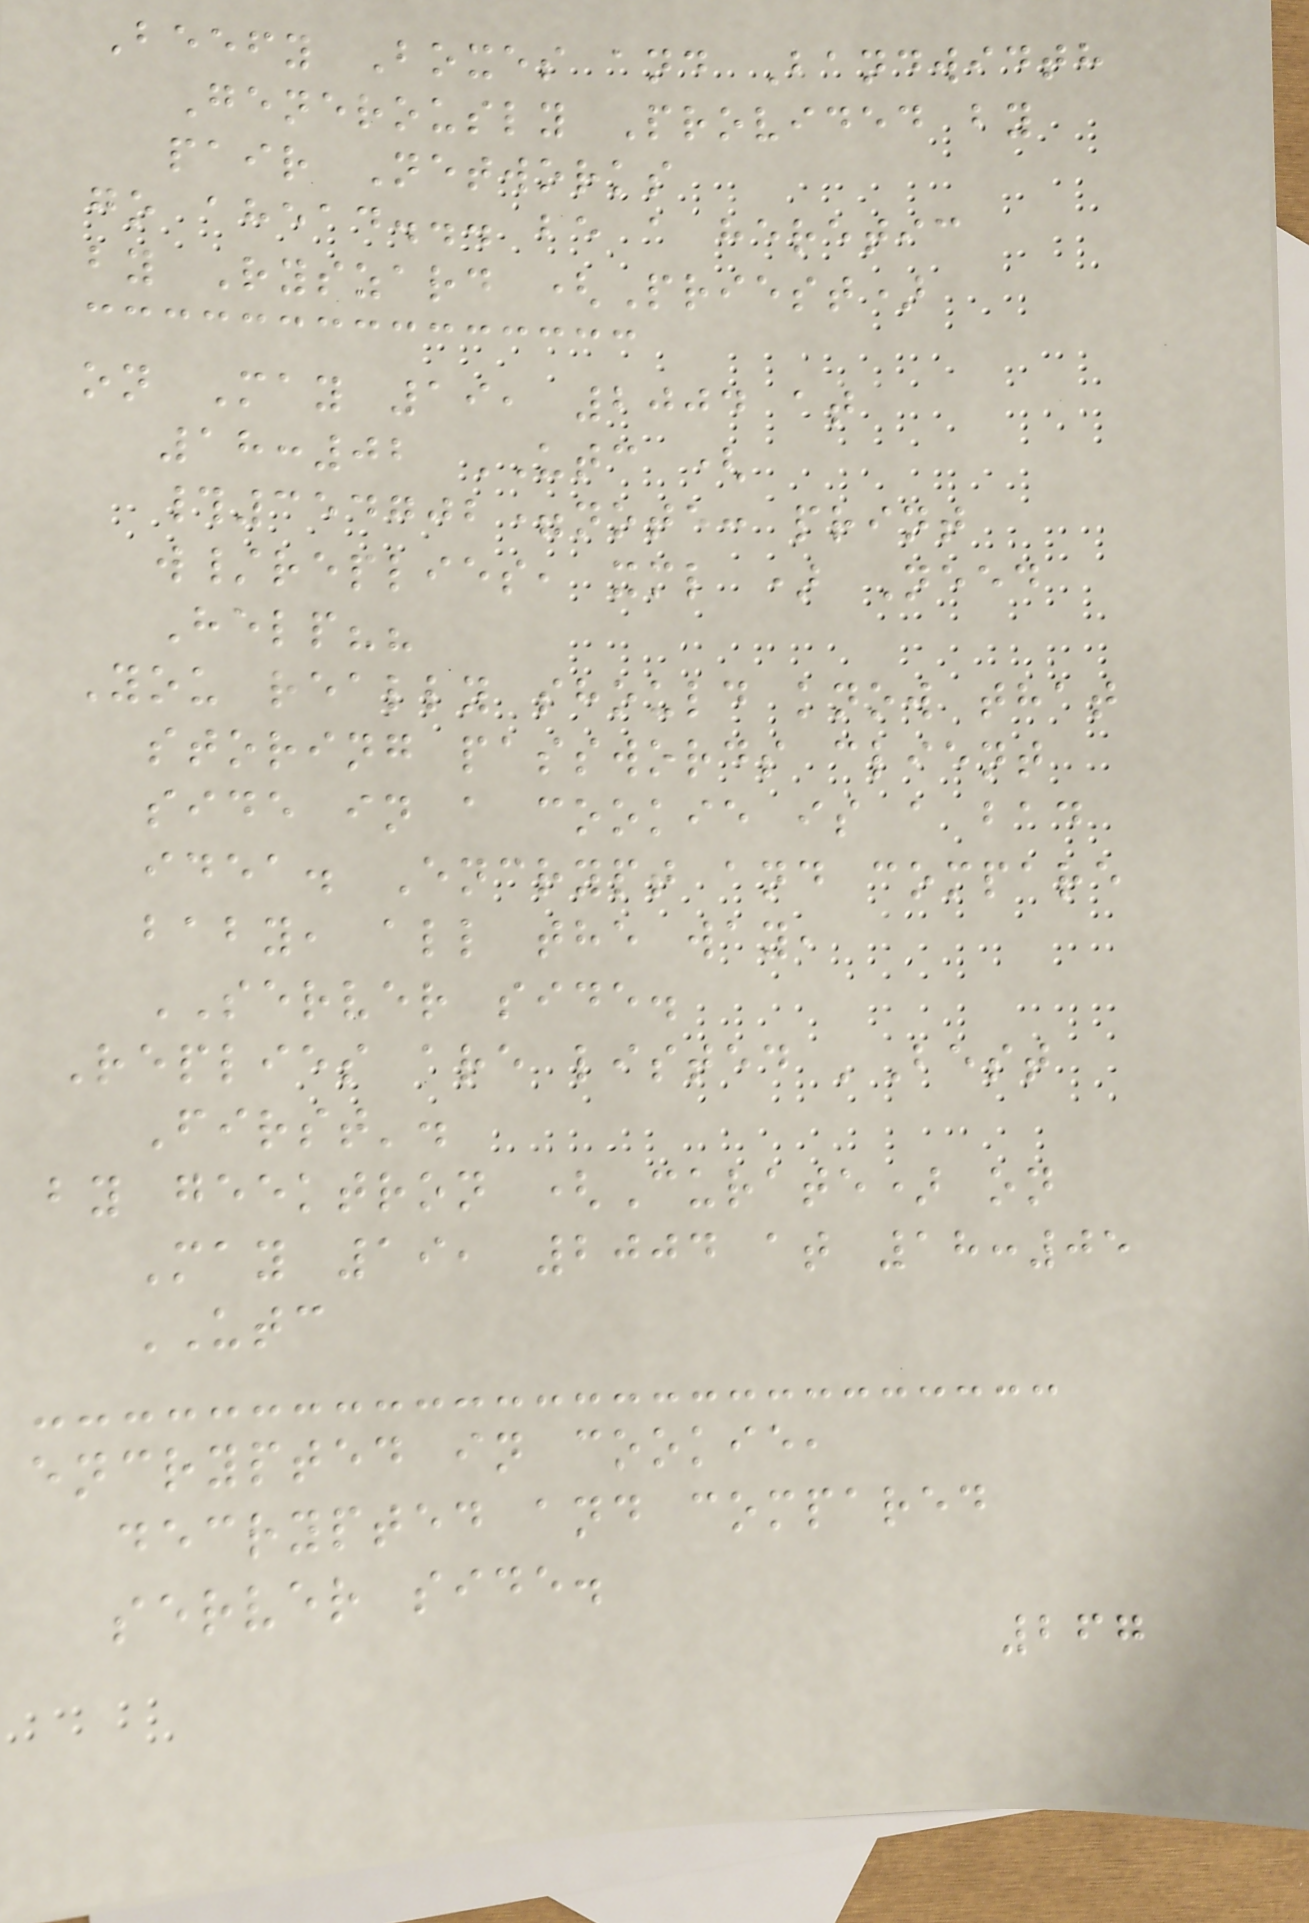Beefy Boxes and Bandwidth
Generously Provided by
pair Networks
go ahead... be a heretic
by Ryszard (Priest)
on May 19, 2004 at
18:02 UTC (
#354702=note: print
w/replies, xml ) Need
Help??
You really should know that
storing passwords client
side in a cookie is a bad
idea. Encrypt and compare
baby, all the way,
SERVER side.
Replies are listed 'Best
First'.
by geektron (Curate) on
May 19, 2004 at 18:05
UTC
encrypted in cookie,
decrypted and compared
server side.
267
